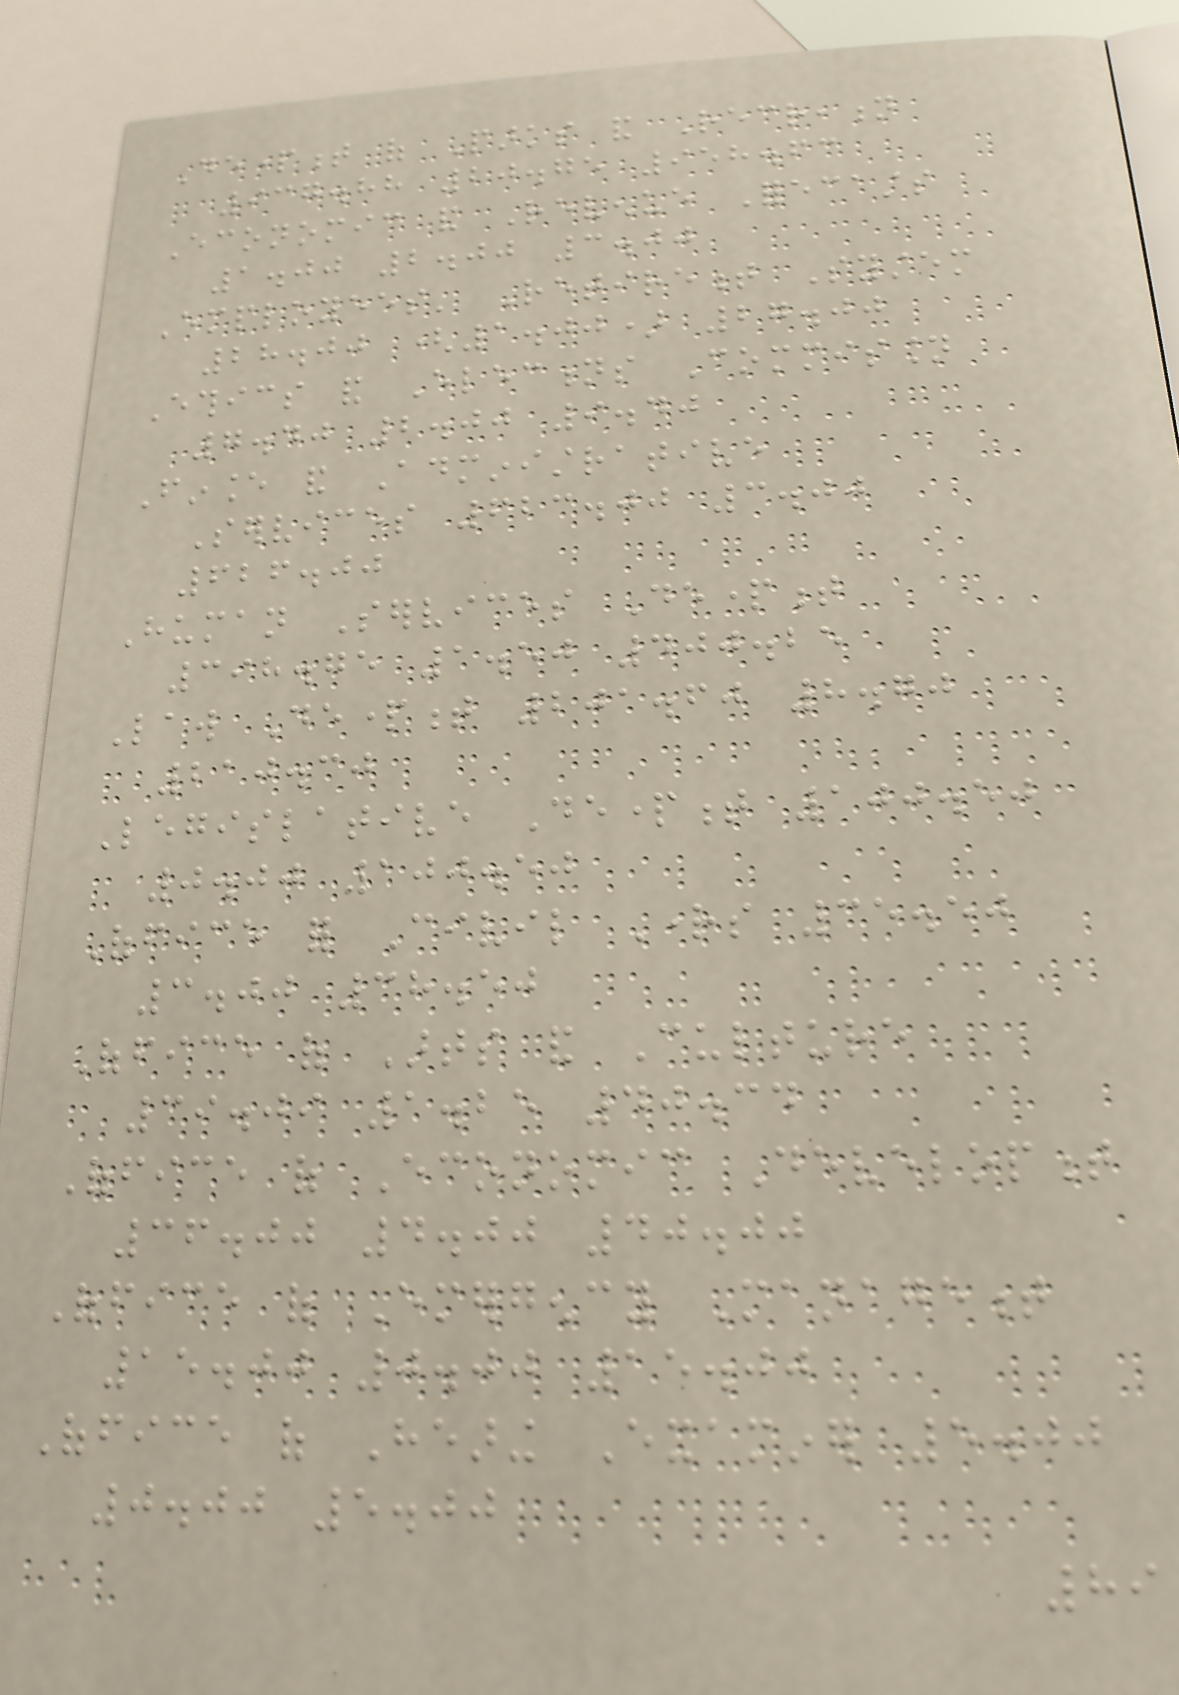Department of Parks and Recreation
937.88 20.75 958.63
Economic and Revenue Forecasts
1.00 2.00 3.00
Employees' Retirement System
28.00 (1.00) 27.00
Ethics and Elections Commission
7.40 2.00 9.40
Finance and Administrative
Services 623.00 3.00
626.00
Human Services Department
398.75 1.50 400.25
Law Department 201.60 8.70
210.30
Legislative Department 100.50
0.00 100.50
Office for Civil Rights 35.50
3.00 38.50
Office of Arts and Culture
39.09 1.25 40.34
Office of Economic Development
36.00 4.00 40.00
Office of Emergency Management
15.00 0.00 15.00
Office of Hearing Examiner 5.00
0.00 5.00
89
